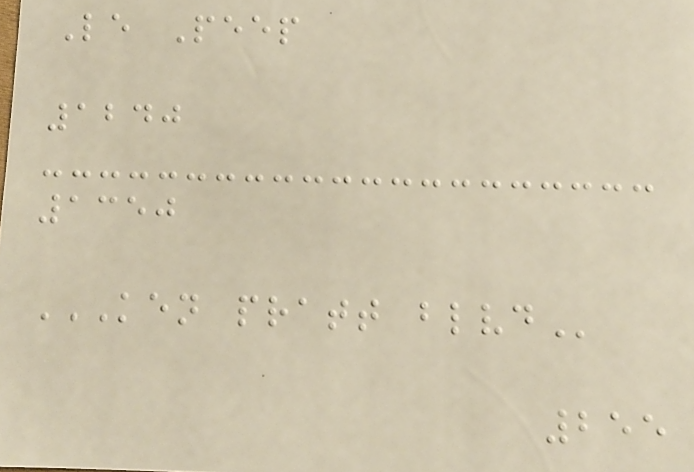Le Peep
1240
1350
KEN PRATT BLVD
255
